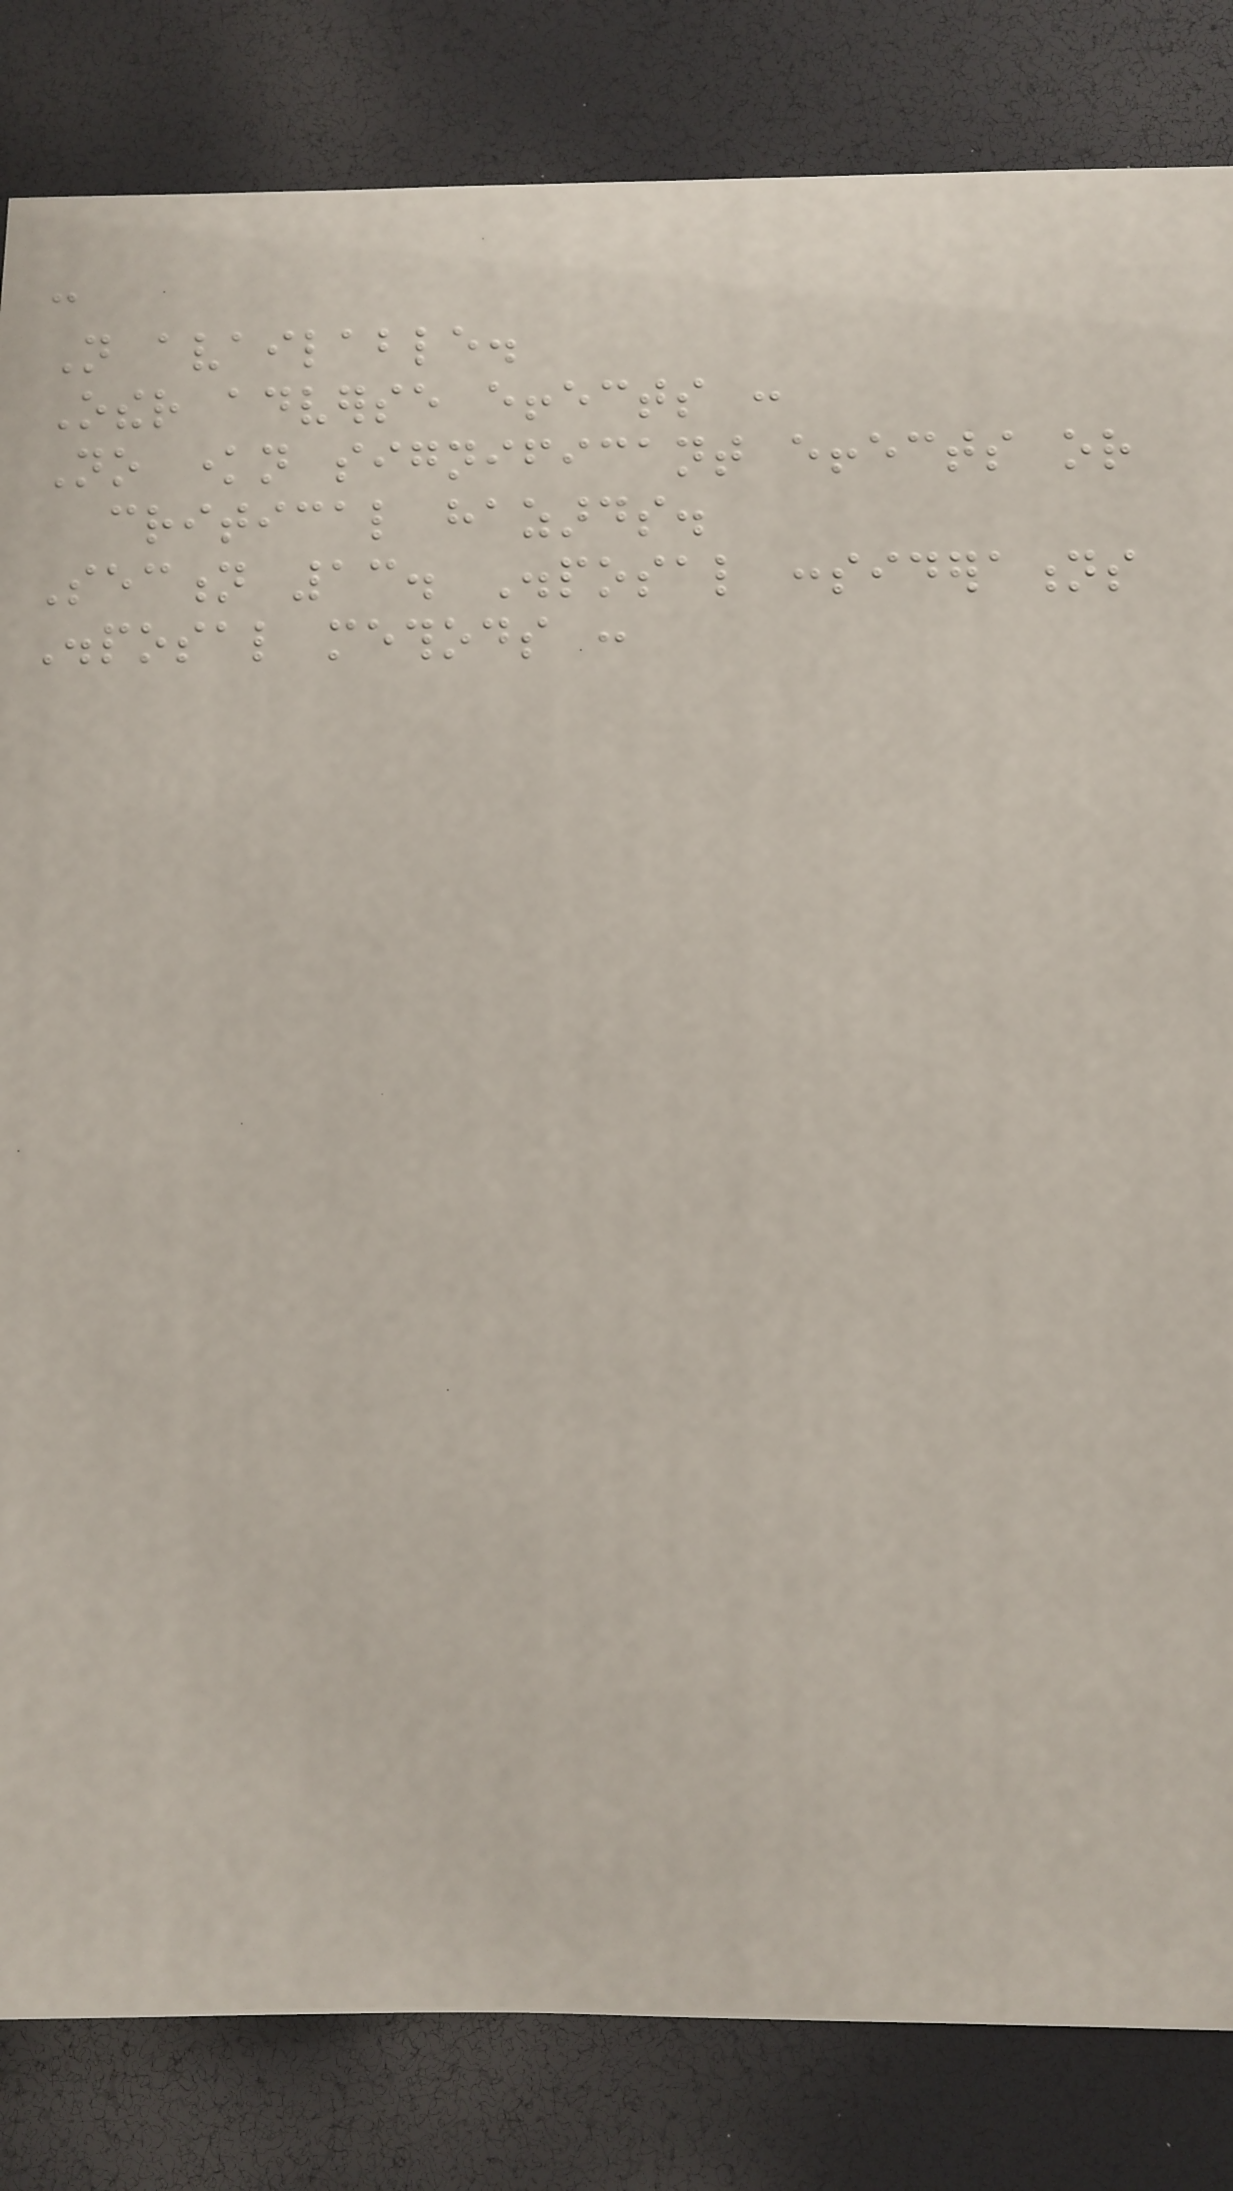:
Not available.
Other adverse effects :
No known significant effects or
critical hazards.
Section 13. Disposal considerations
Disposal methods :
